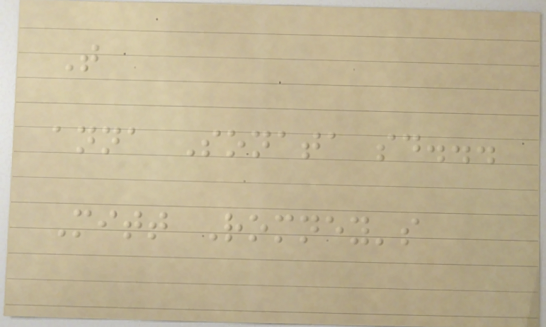That
anna Sonata said...
Mitt Romney's
